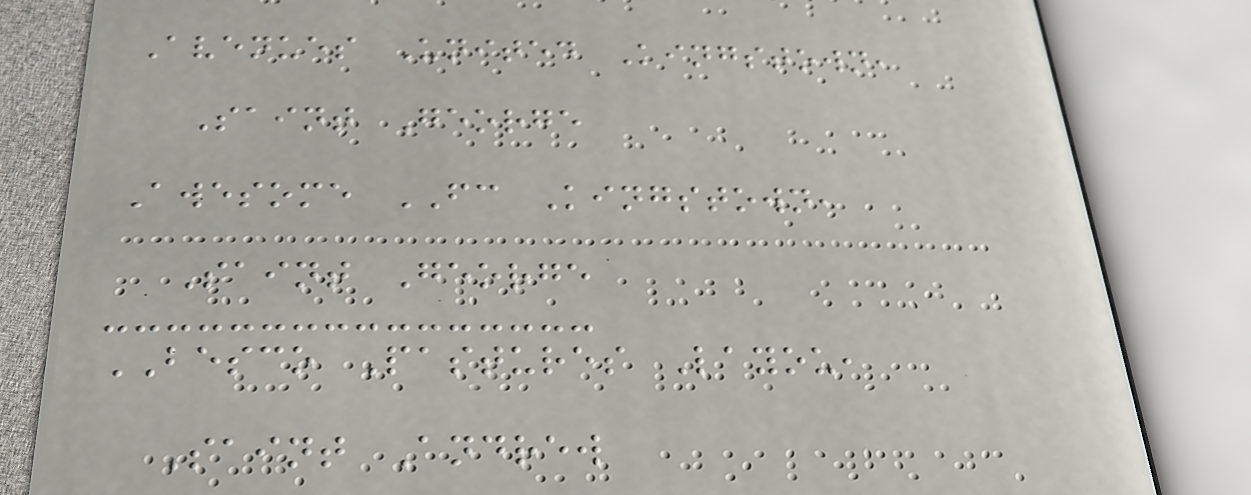Avenues United Kingstown,
Saint George
Awesome FC Kingstown,
Saint George
BESCO Pastures Layou,
Saint Andrew
